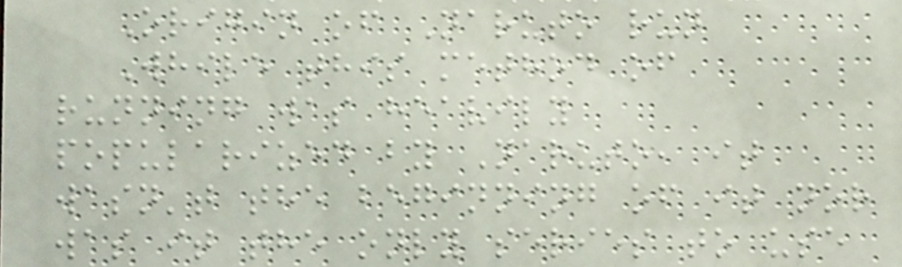Origin of Naruto run
While this method of
running was heavily
popularized by Naruto, it
wasn't the beginning of it nor
was it the only series to use
